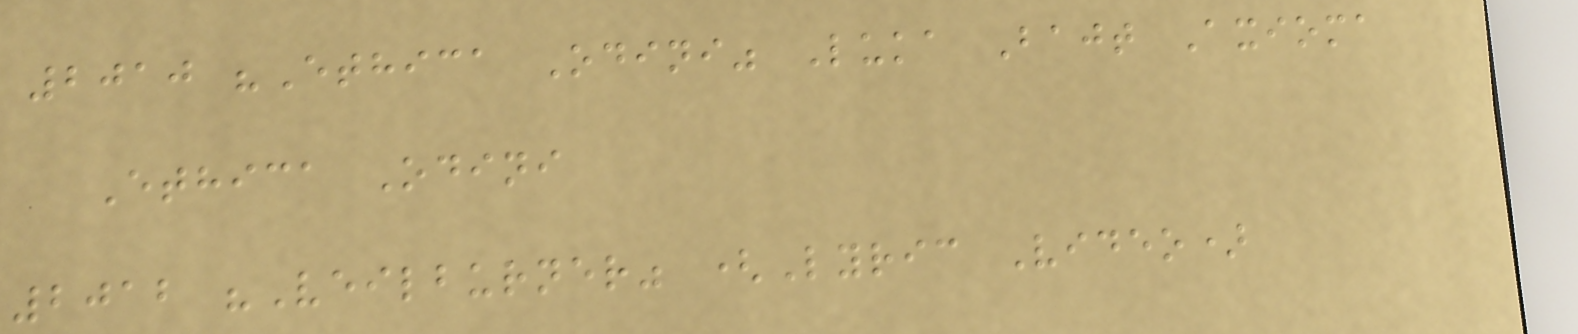2010 "Ethica Odini" Luka Bajt Axioma
Ethica Odini
2012 "Veilburner" (Lyric Video)
